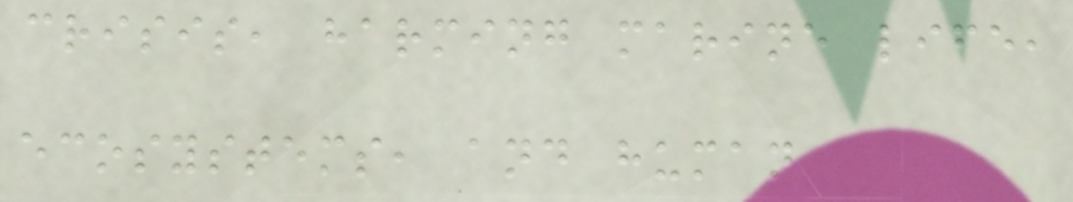crisis, harming marine life,
ecosystems, and human
